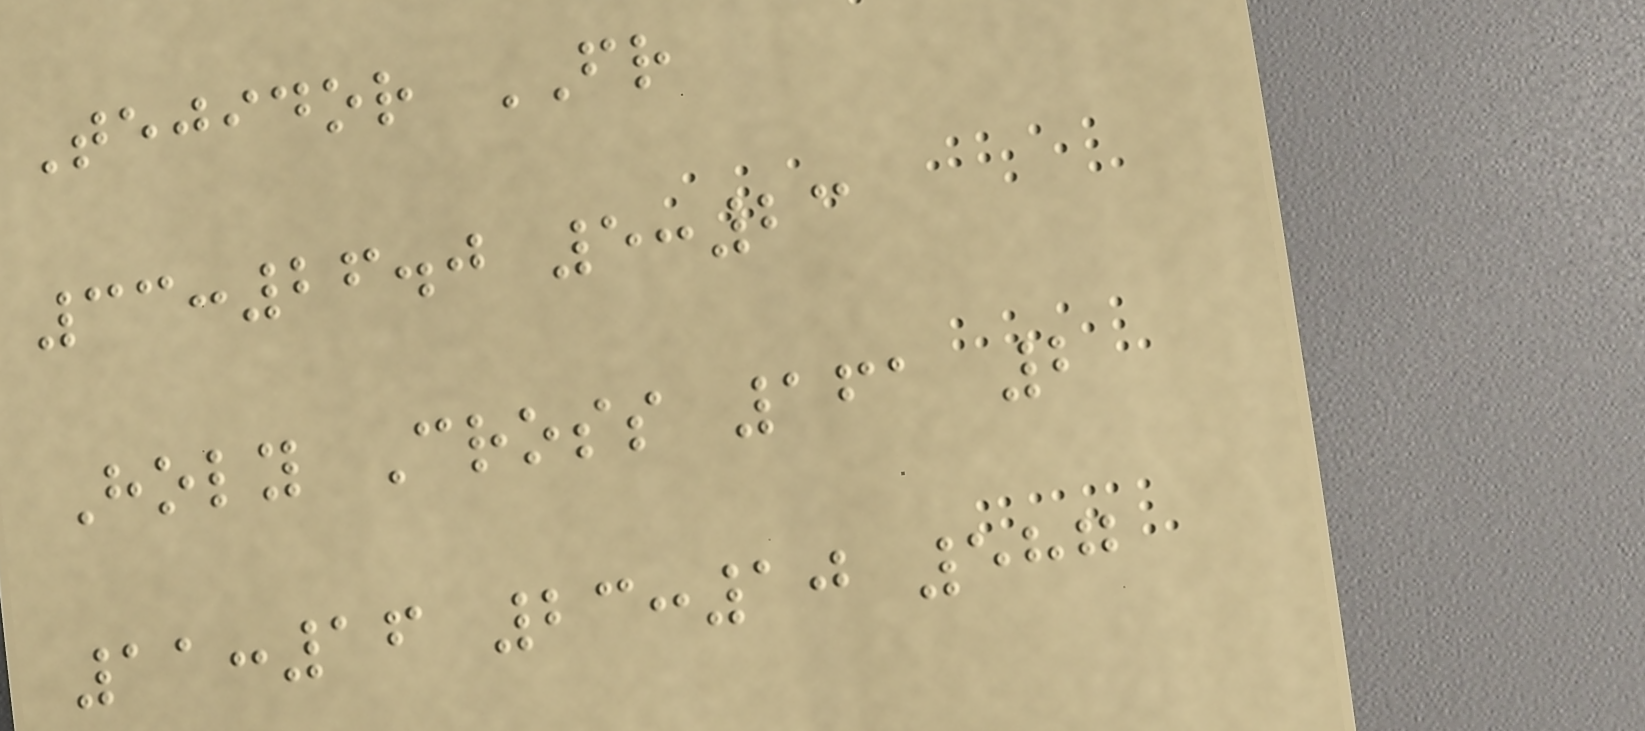Tejidor FR
33:26.0 5:23
Holy Cross 161 2
11:16 23:10 587
